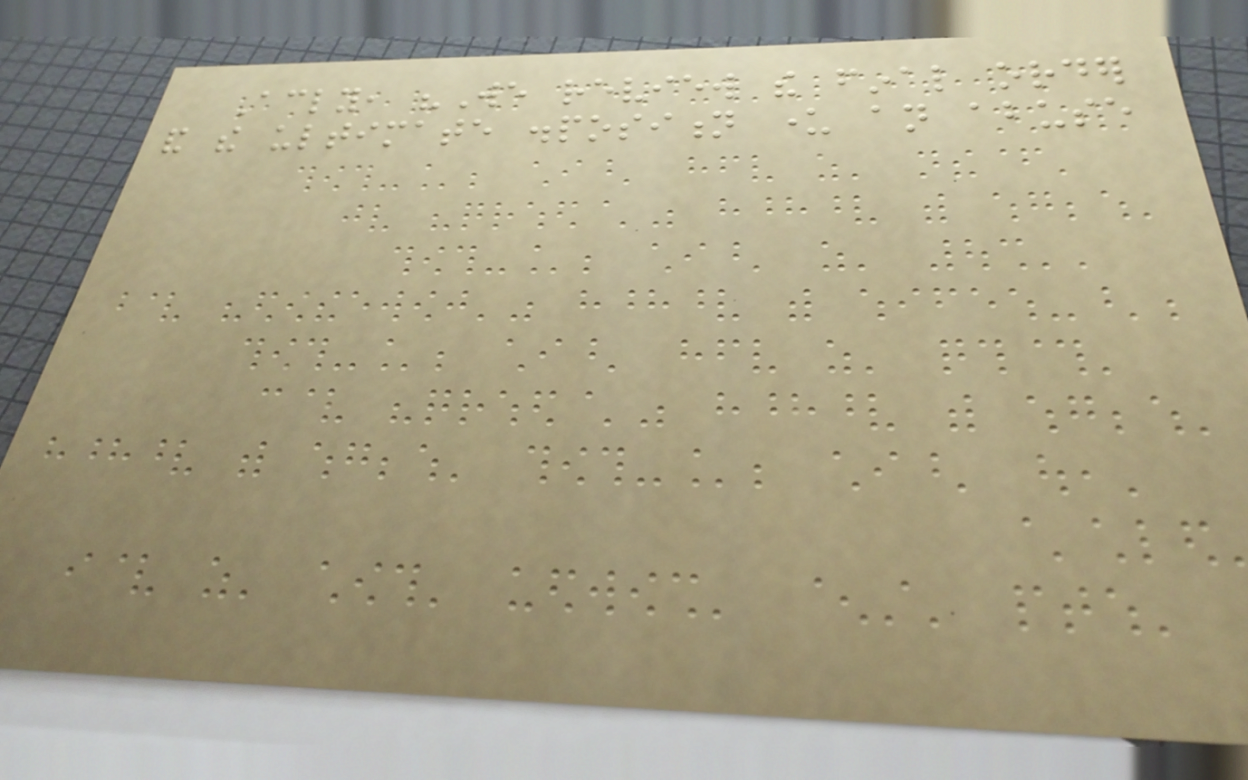Accordingly, "We review the final order
and the ultimate disposition under an abuse
